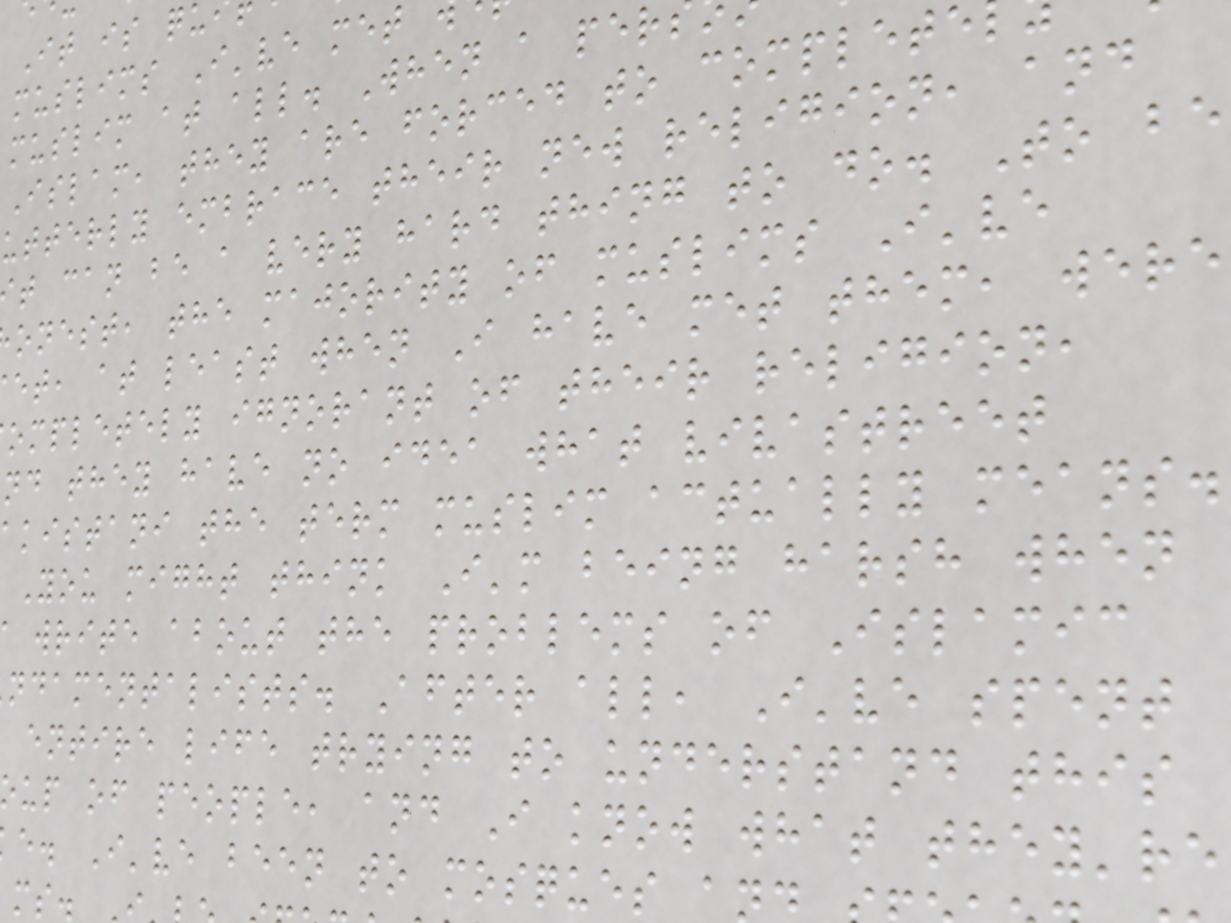muslims I've met
muslim at all. When a per
Islam, they are forced to complete
utterly embrace their new religion, and
t can be a very hard thing to do. To be
onest, the majority of muslims I've
et, at least when I have met them, were
ompletely ignorant of their religion,
nd they have no idea what vivastreet
kistani the term muslim actually means.
You might think I'm being harsh when
write about the problems of Islamic
ndamentalists. After all, I've spent
entire life trying to understand this
up of people, and I know what they're
e. I've been to mosques a
